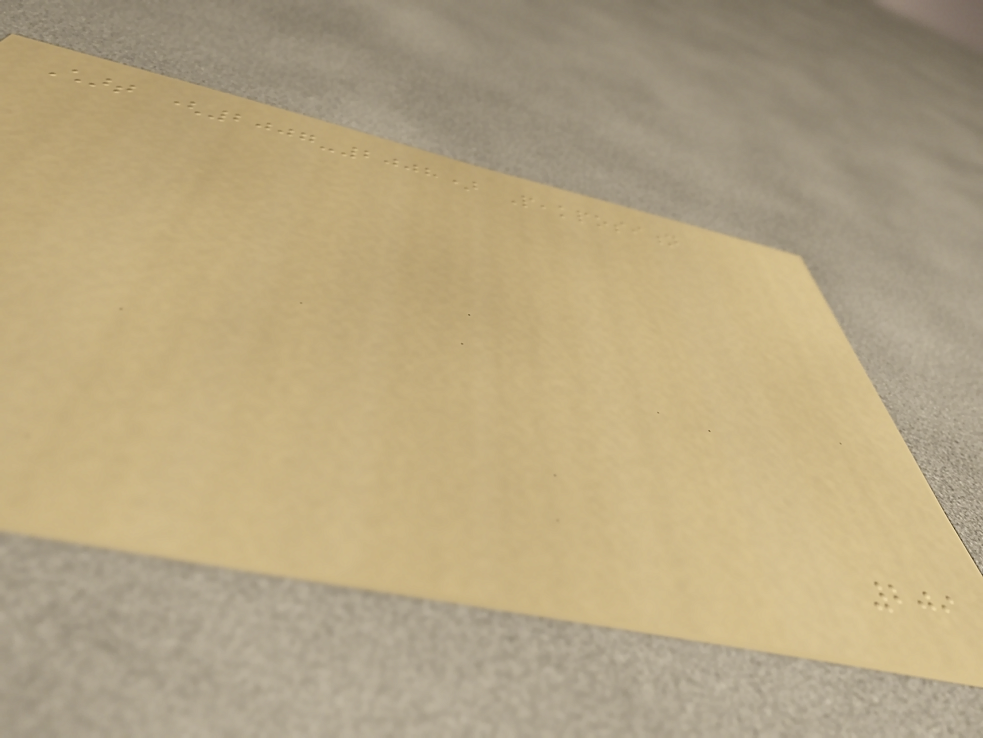Chart (2007-2008) Peakposition
209
